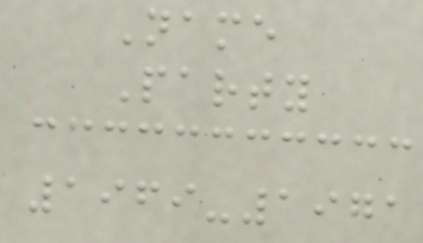Name
Party
1969-1971
